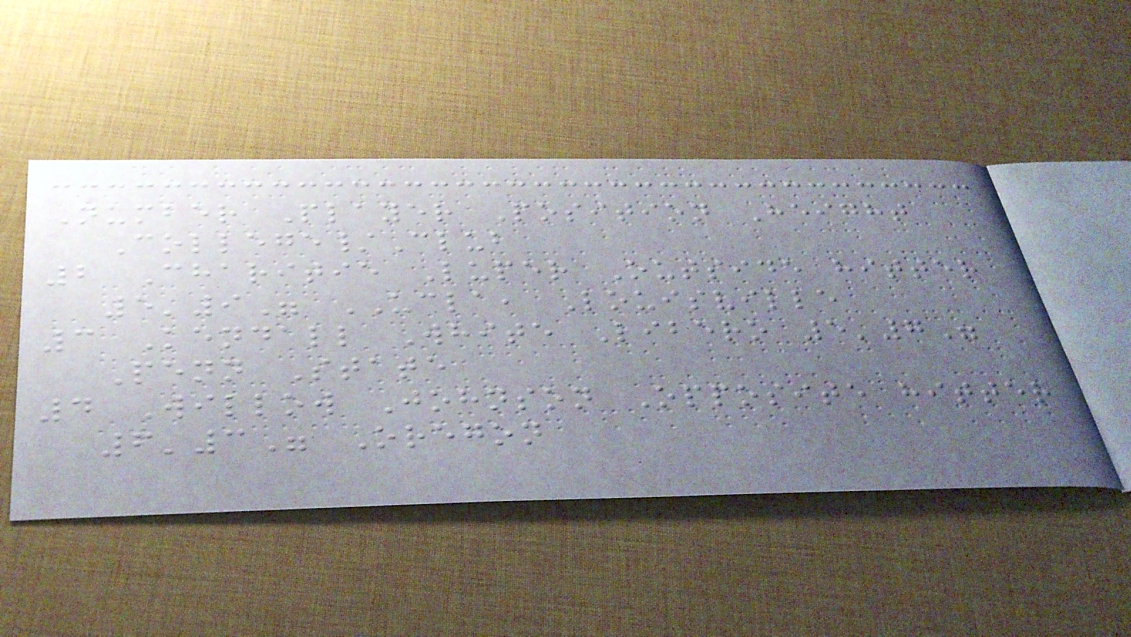Number Player Position Height
College/Club
2 Charitie Luper Outside hitter
5'9" UCLA, Louisville
3 Kendall White Libero 5'7"
Penn State
4 Willow Johnson Opposite hitter
6'3" Oregon
